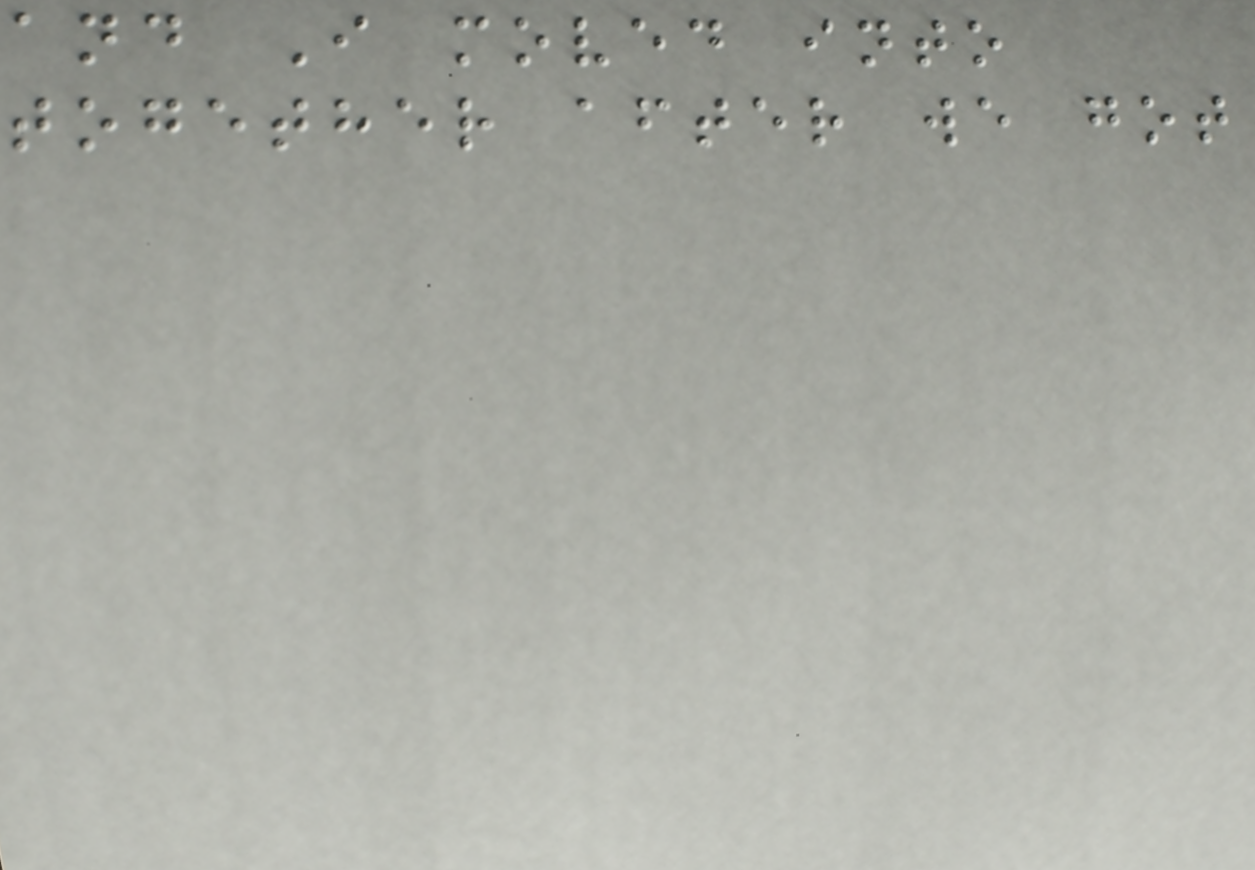and I moved into
together after we got
